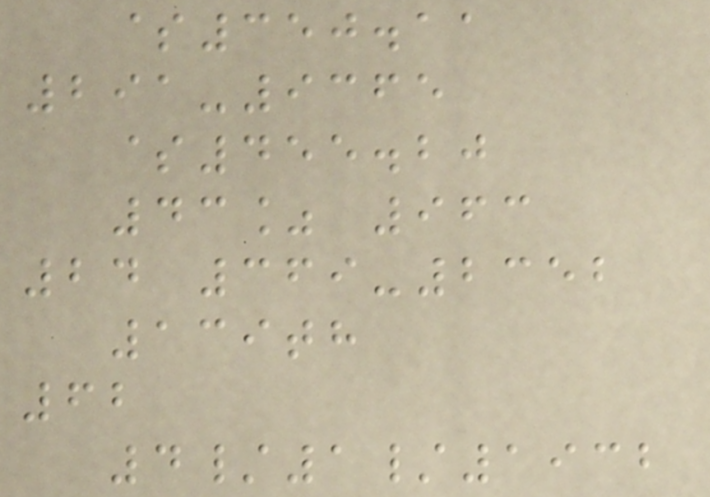$350.11
291-9365
$455.20
43% 963
24 369-2352
139th
62
4/1/1932
